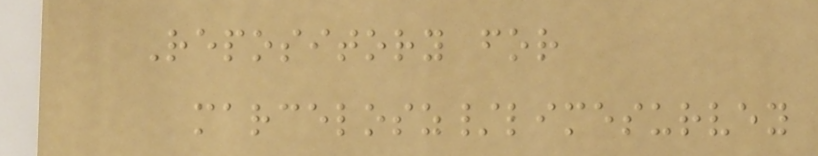Repository for
marcelosz/limesurvey
